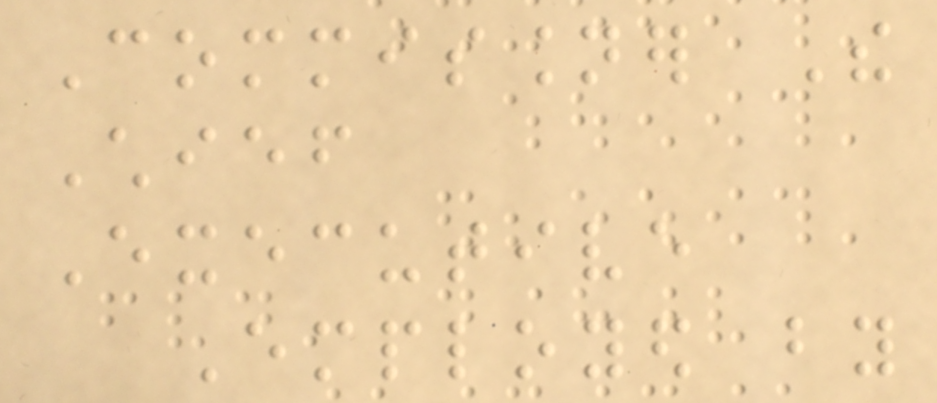Commissioner The
Chief
Executive
Employed by
